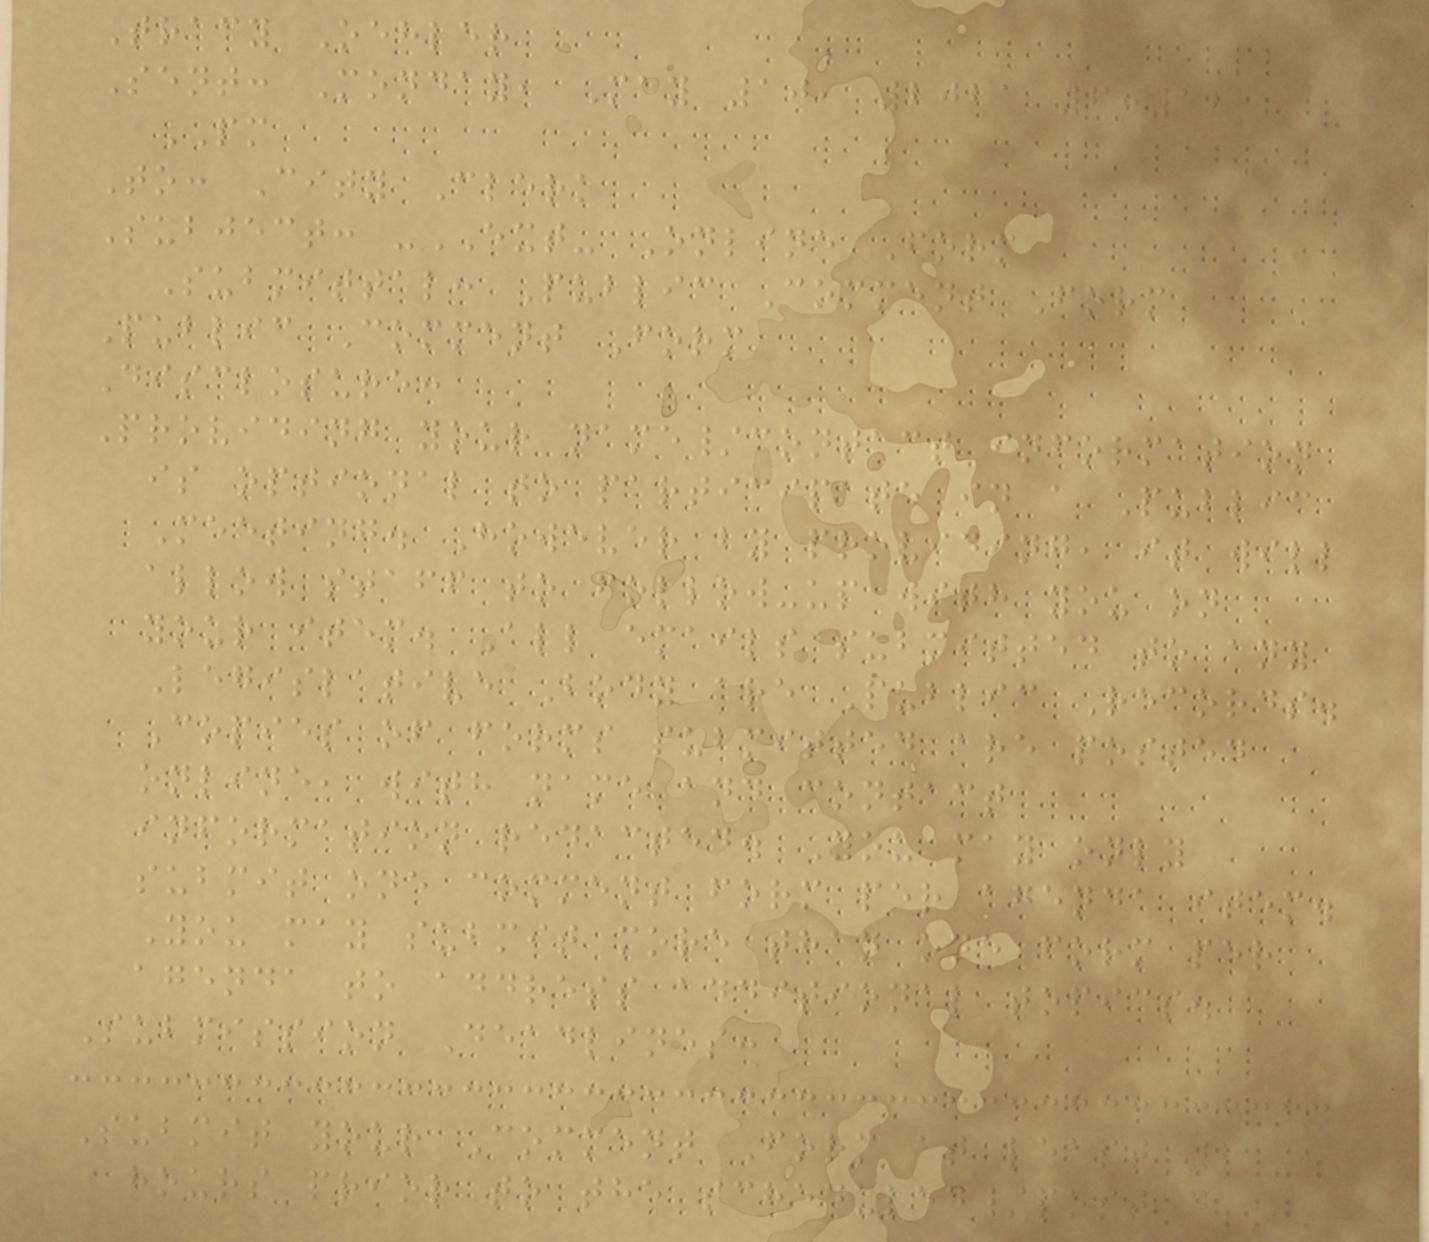Tracy Oehler
Sent: Monday, May 10, 2021 6:12
PM
To: City Clerk
Subject: -EXT- Online Form
Submittal: Public Comment Form
Public Comment Form
Disclosure:
Providing your name/contact information
is optional to participate in a Public
Meeting. However by providing, it will
allow staff to follow-up with you on
your item. All emails submitted to any
Legislative Body are Public Records.
Copies of forms submitted are posted
online, with name and contact
information redacted. You may only
submit one comment form per agenda item.
You may submit more than one form per
agenda to address additional topics.
Submission Deadlines:
Submit your Comment Form at least 2
hours prior to the scheduled/posted
